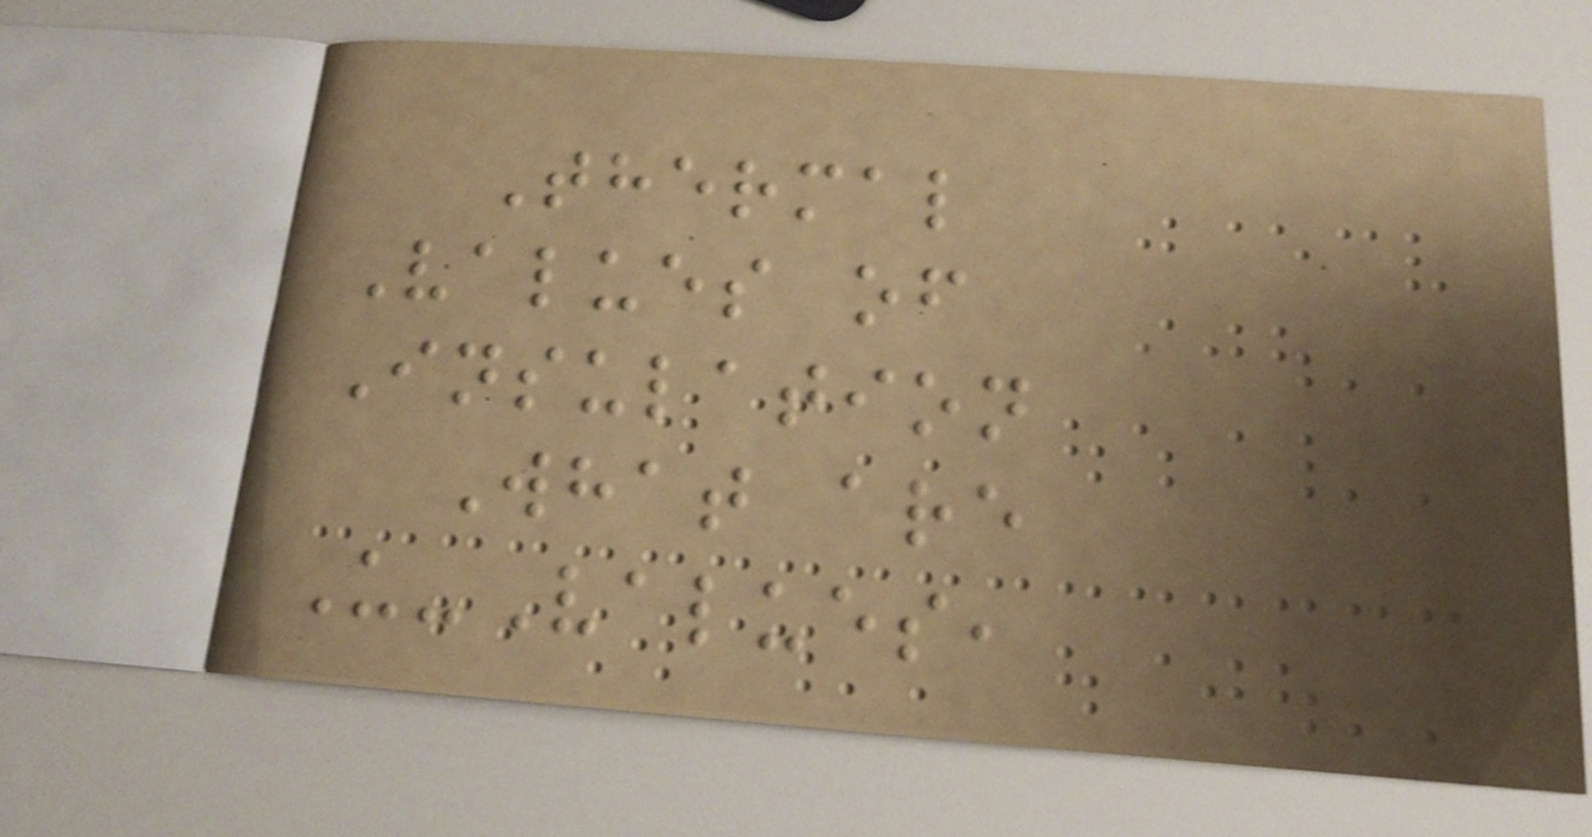Thermal
Values of
Insulation
What are
U-Values,
